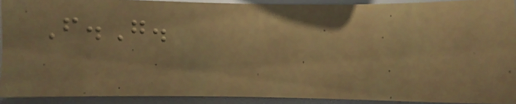F.G.
